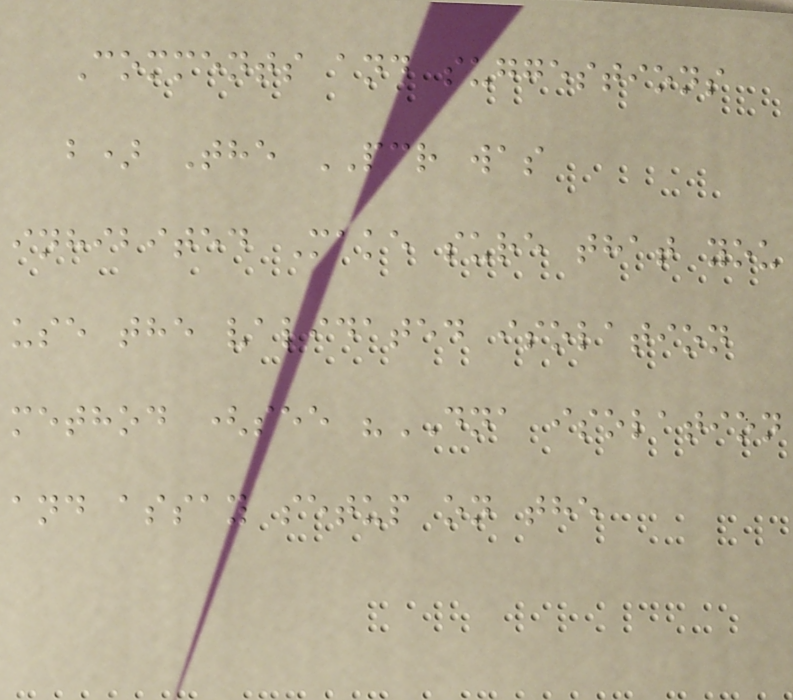Comments and suggestions
b) The PCR was
inhibited Make sure that you
use the validated isolation
method (see "DNA isolation
and assay setup on the
